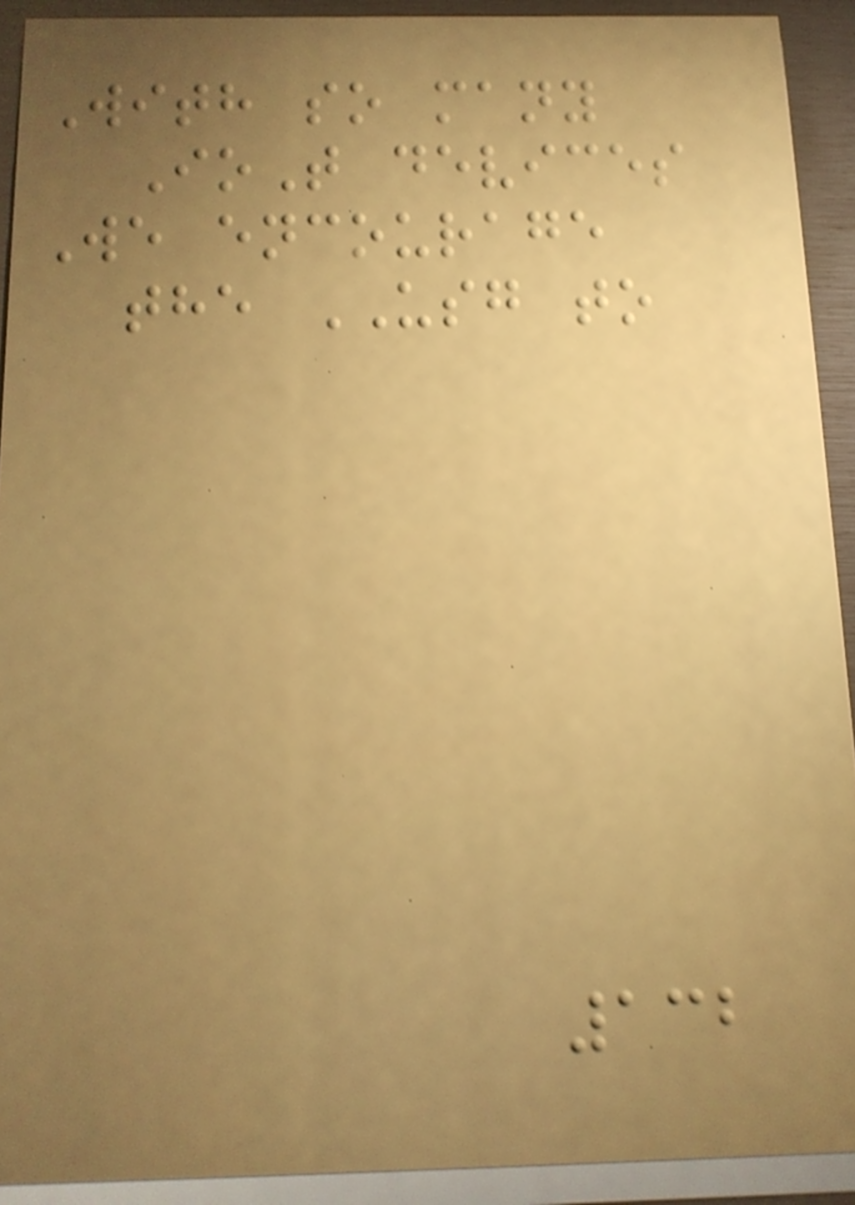With so many
IoT devices
We encourage
the USG to
132
